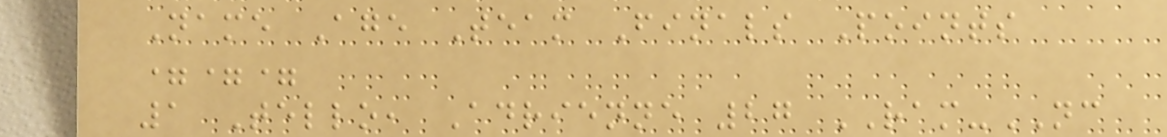Name Age Team Finals Points
===
1 Tello, Adrienne 27 RAM-NC
